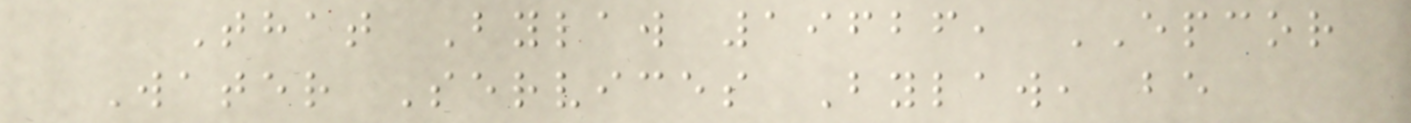That Bylaw 19626, EPCOR
Water Services Bylaw, be
